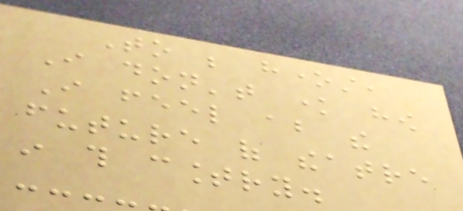To be honest,
I don't know how
I feel about the
future of theatre
in this country.
